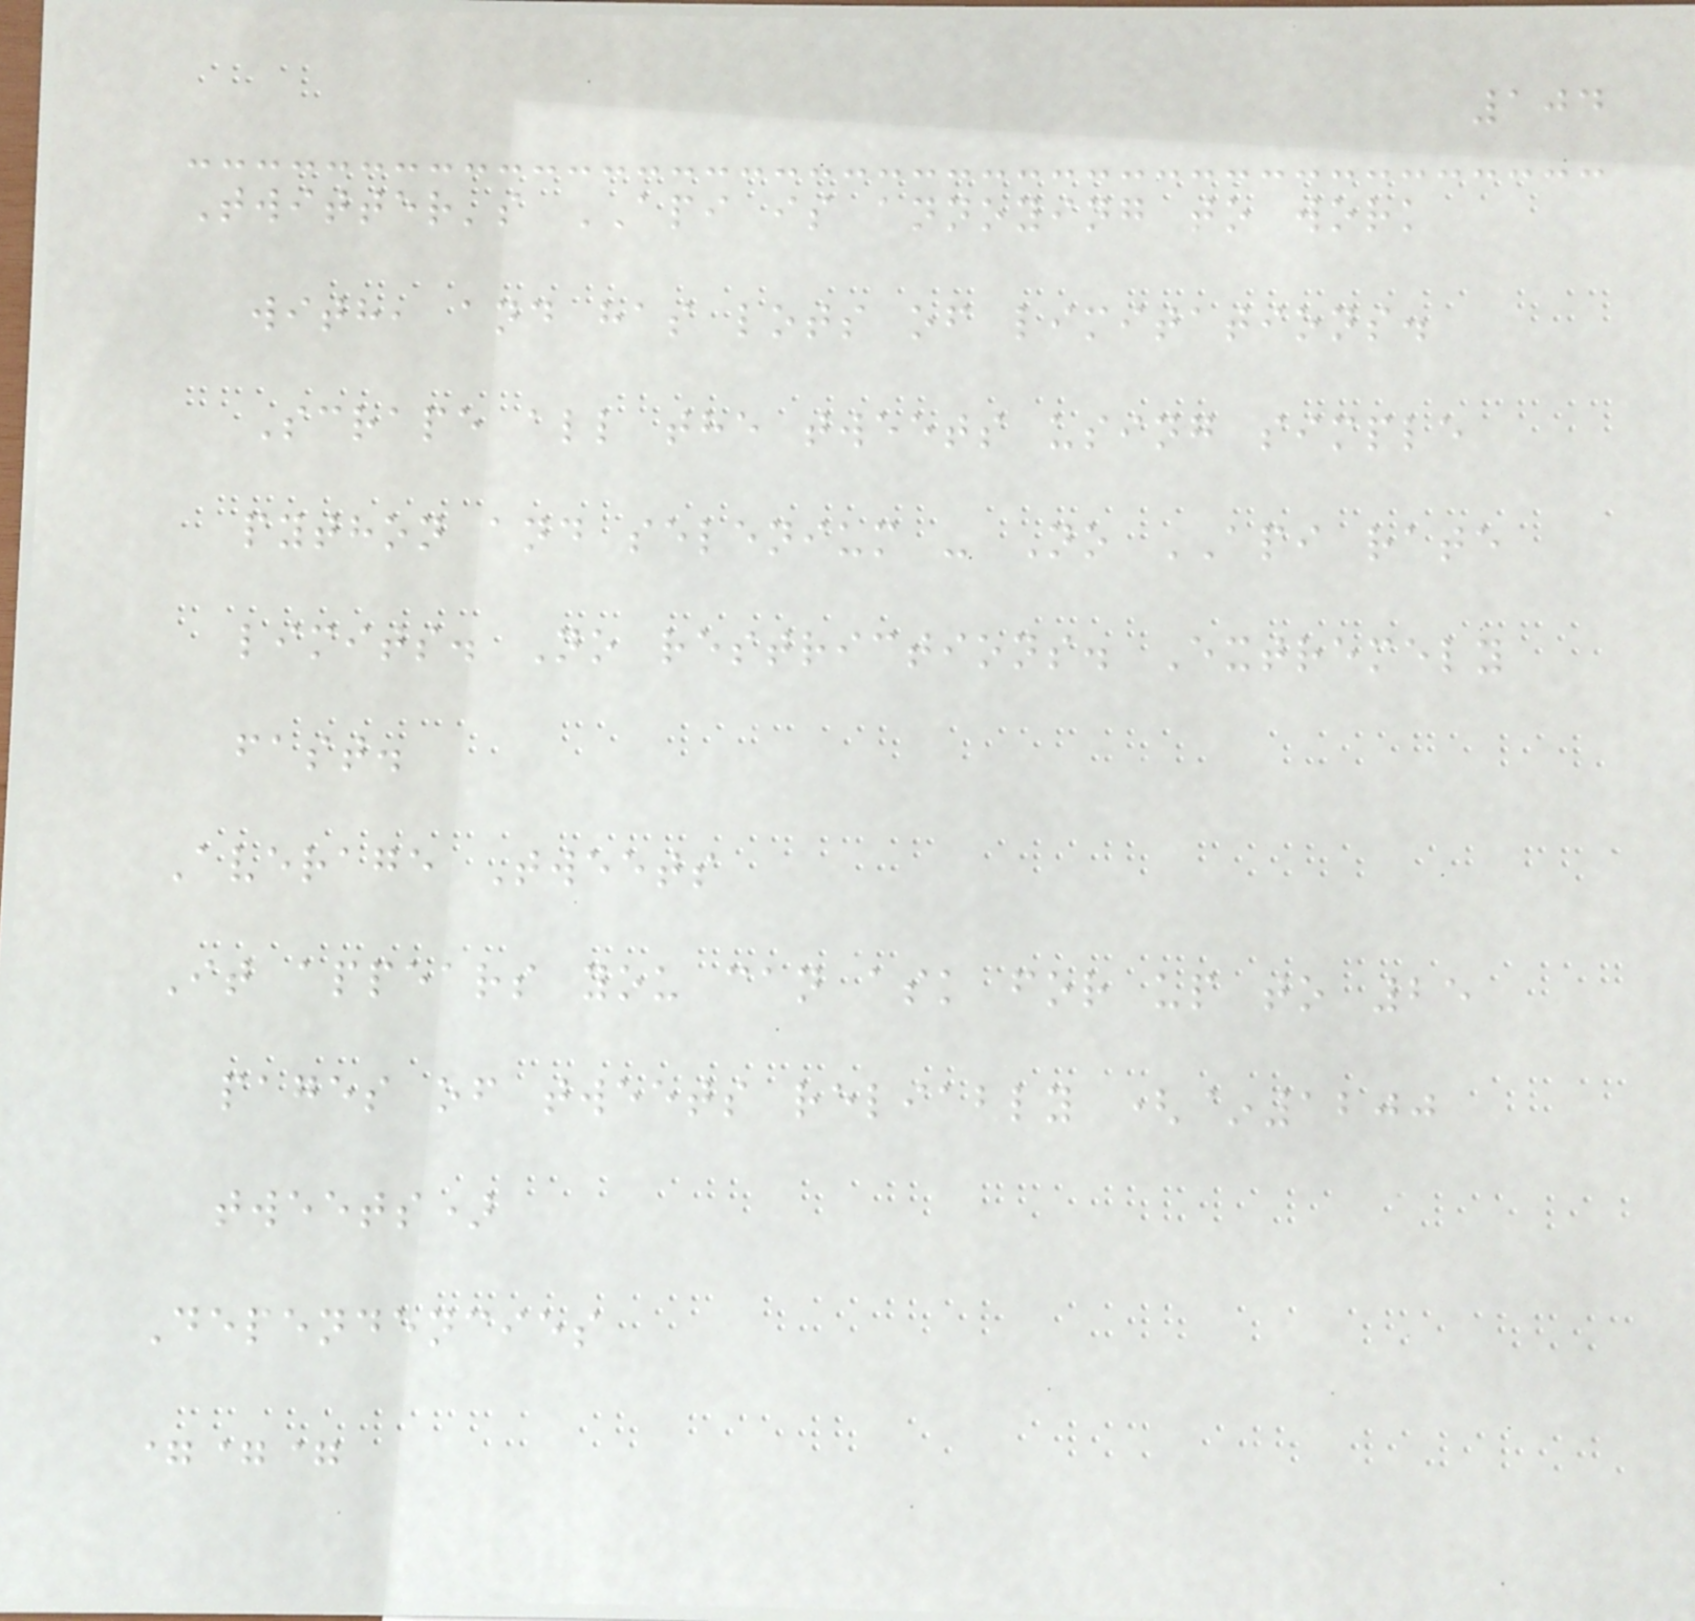104
Twitter's API is annoying to work
with, and has lots of limitations.
Scrape all the tweets using simple
python and selenium - No API rate
limits. No restrictions. Extremely
fast.
Average Tweets
It appears you can ask for up to 25
pages of tweets reliably (~1200
tweets)
Dependencies
===
